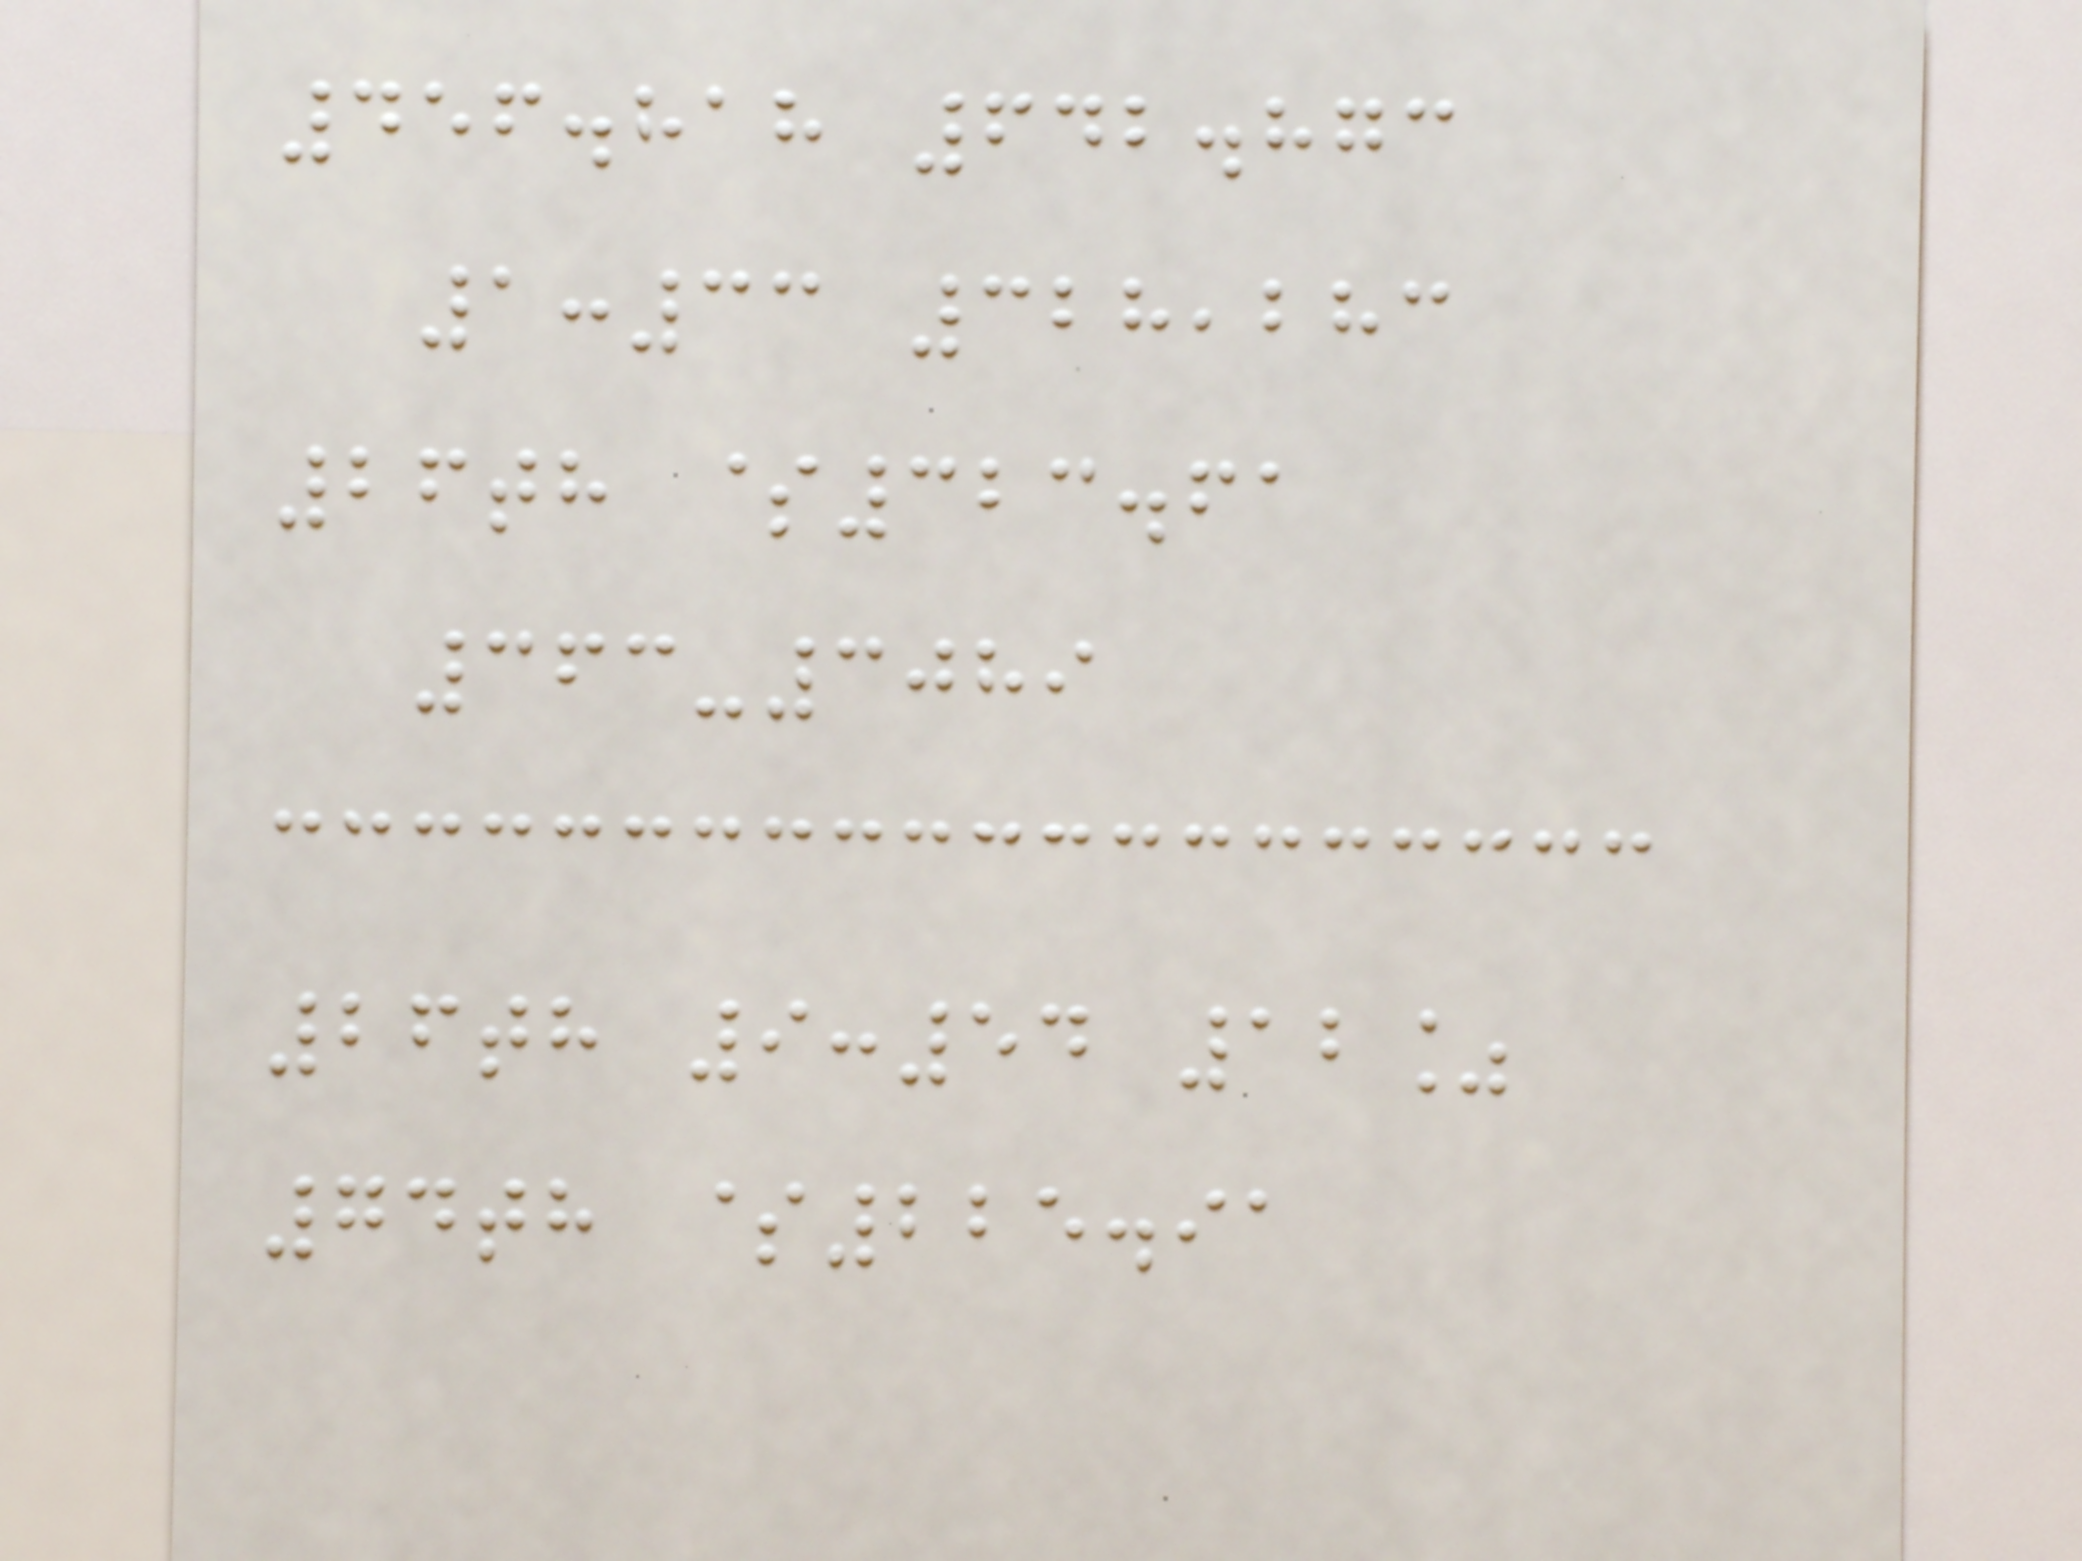456.818 642.873
1:33 328,283
26th $323.61
363-3089
26th 9:54 12%
74th $225.91
